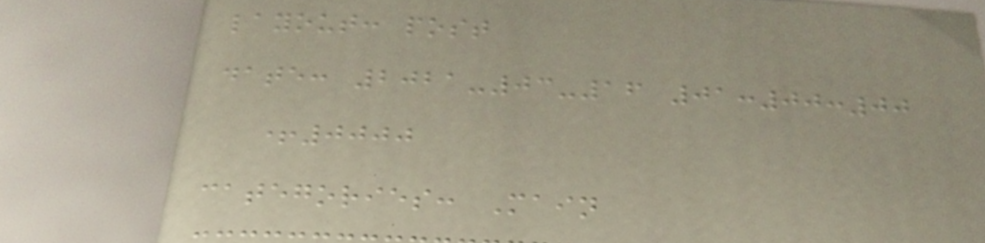layout: post
date: 2021-03-16 01:00:00
+0000
categories: Main
